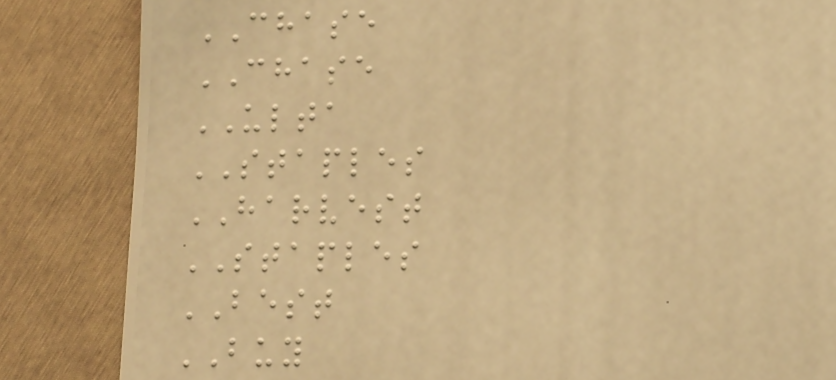CHASE
CHASE
ULTA
STAPLES
HARVEST
STAPLES
BEST
BUY
